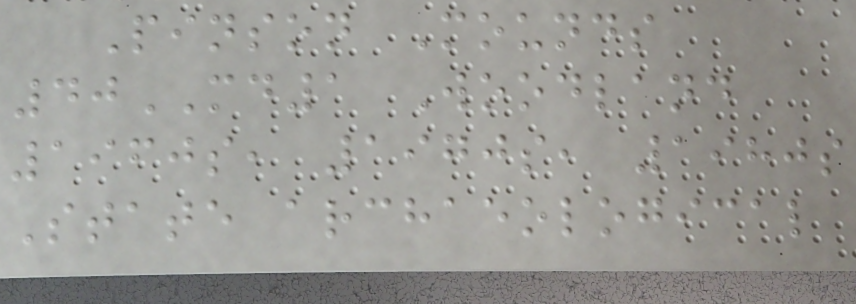Pinson Mounds
40MD1 Woodland
1960s, 1970s, 1980s
State archaeological
